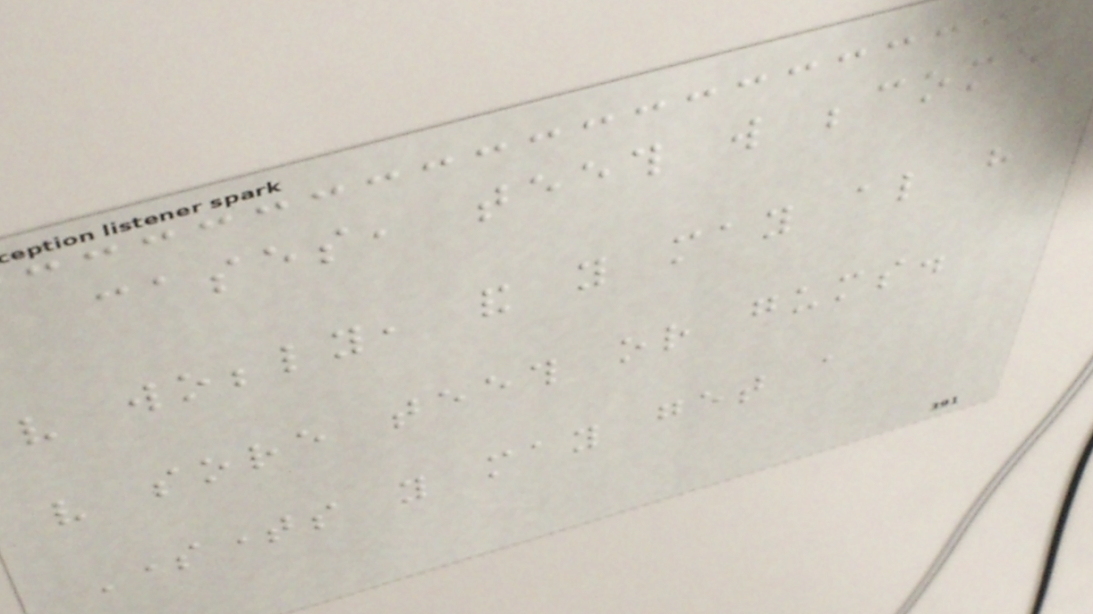cases, teeth will become
very wobbly, and you may also have
very sore teeth or gums.
Sometimes you may get a
